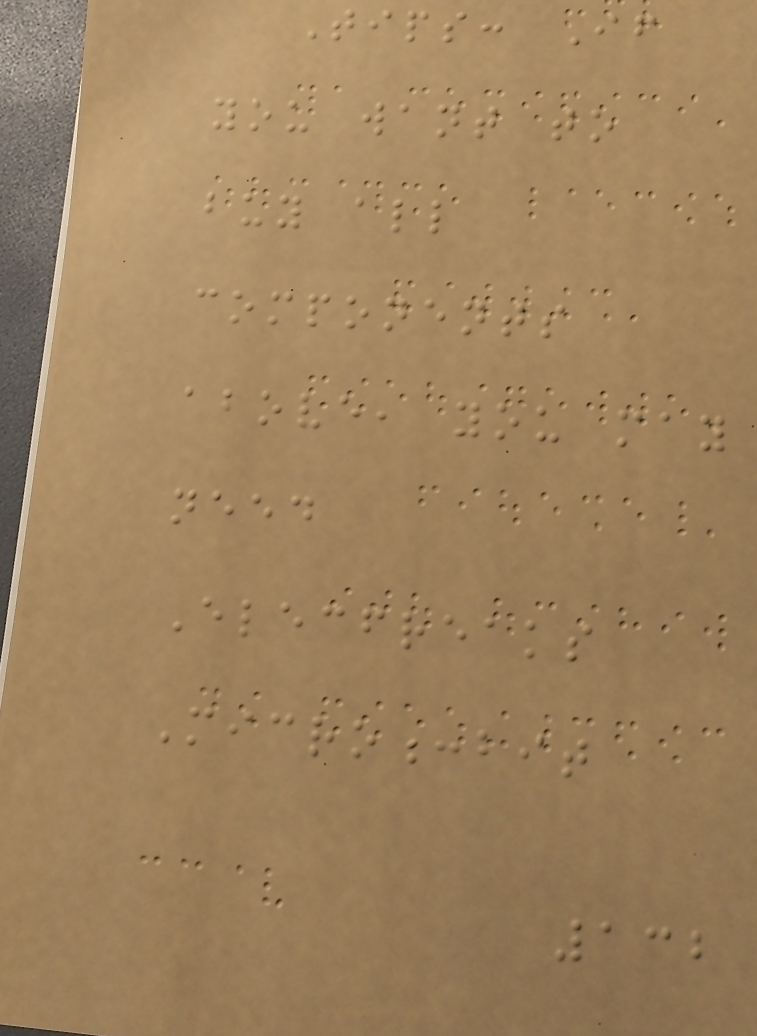Tips: If
you want to
buy all
components
above, you may
need
Elecfreaks
Micro:bit
132
